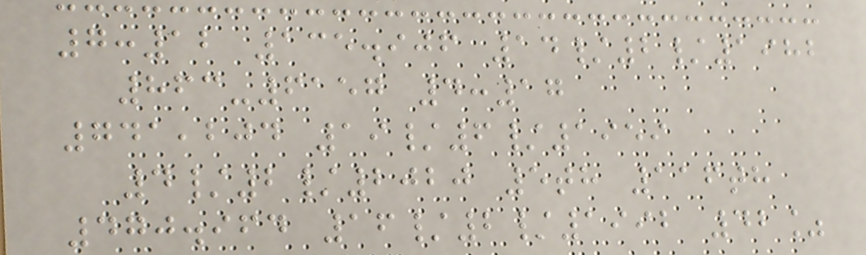7:12 135.906 14/2/1982
863-6157 4:17
741,204 19/6/1959
4/2/2020 5th 116th
470.964 16/2/1992 42%
